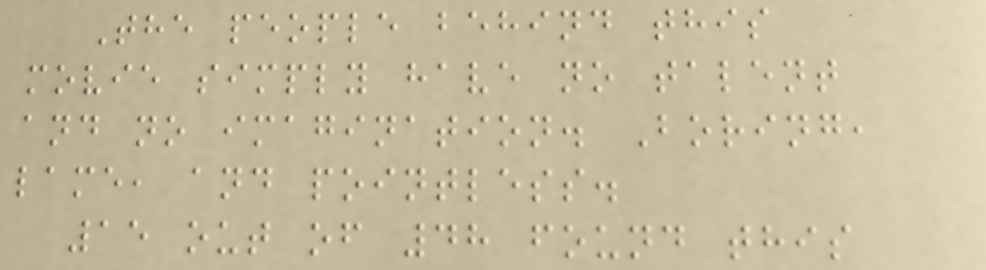The people behind this
movie simply have no talent
and no imagination. Boring,
lame, and pointless.
15 out of 48 found this
